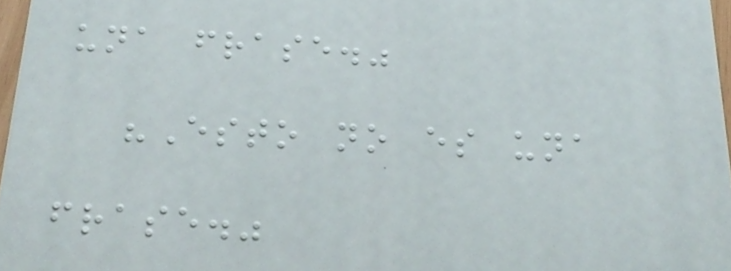una frase."
"Esto no es una
frase."
